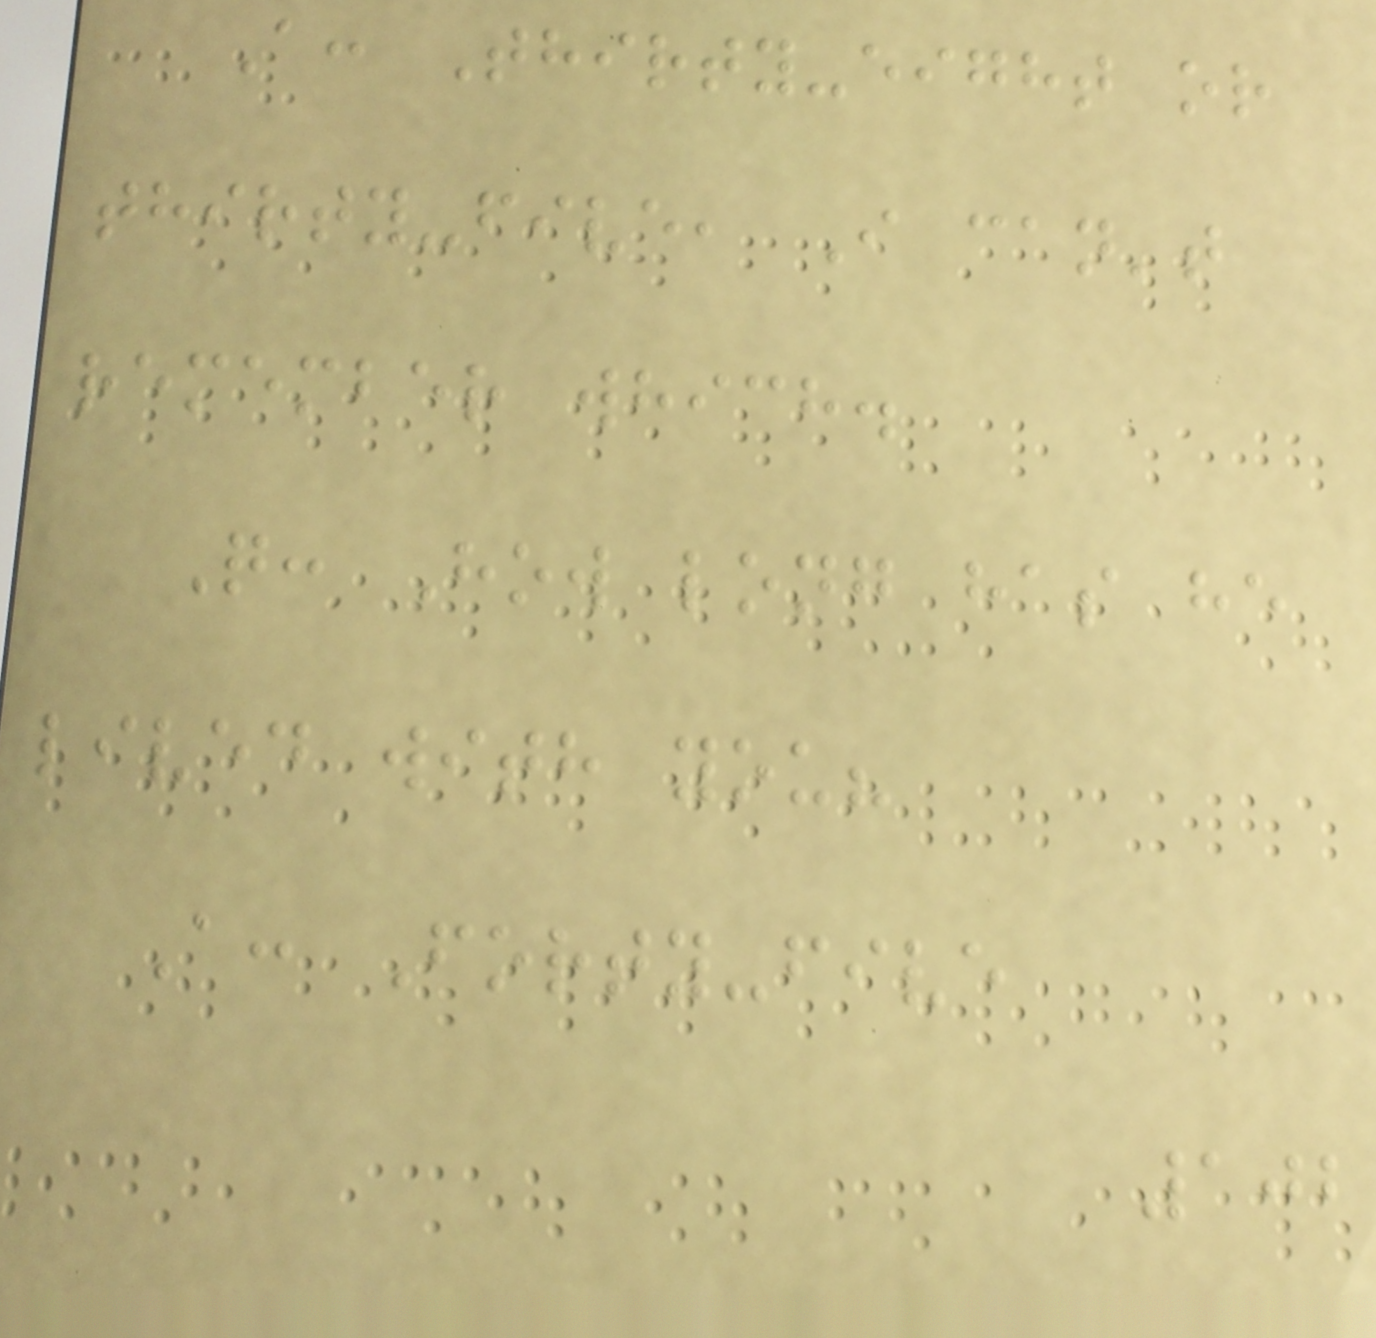A: Thirty-eight or
thirty-five, I can't
remember which.
Q: How long has he
lived with you?
A: Forty-five
102
